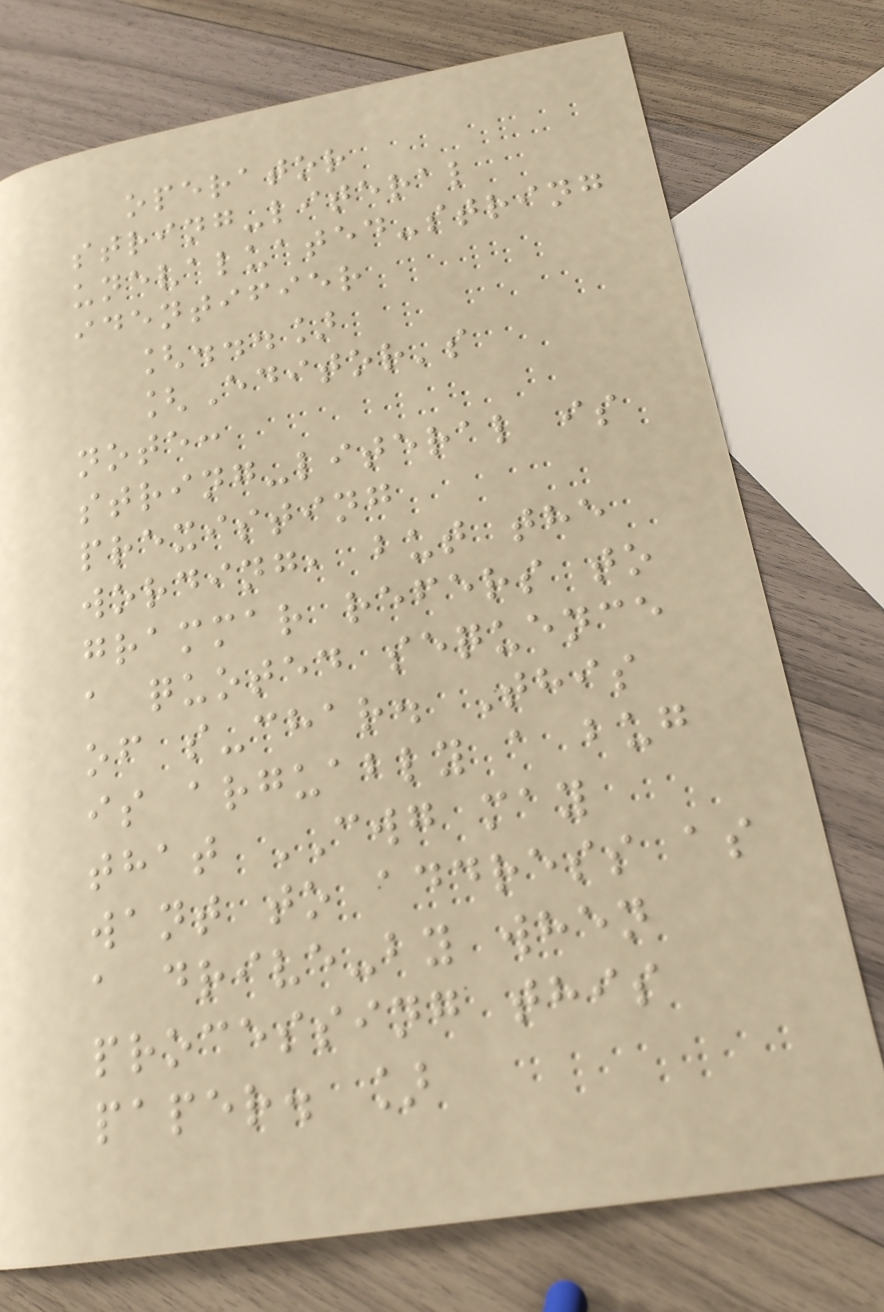operator
string-literal
unevaluated-string
identifier
[...]
[Editor's
note:
string-literal is
prexisting
wording, but the
grammar refers to
a quoted sequence
of s-char. This
is arguably a bug
that CWG may
want to address as
a drive-by when
processing this
paper. ]
